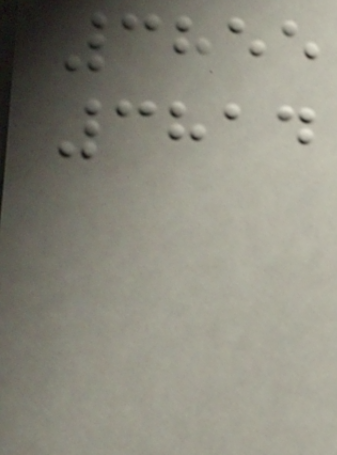3855
3814
